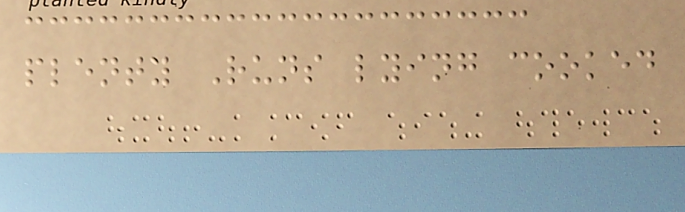plenty Runs lying cooked
